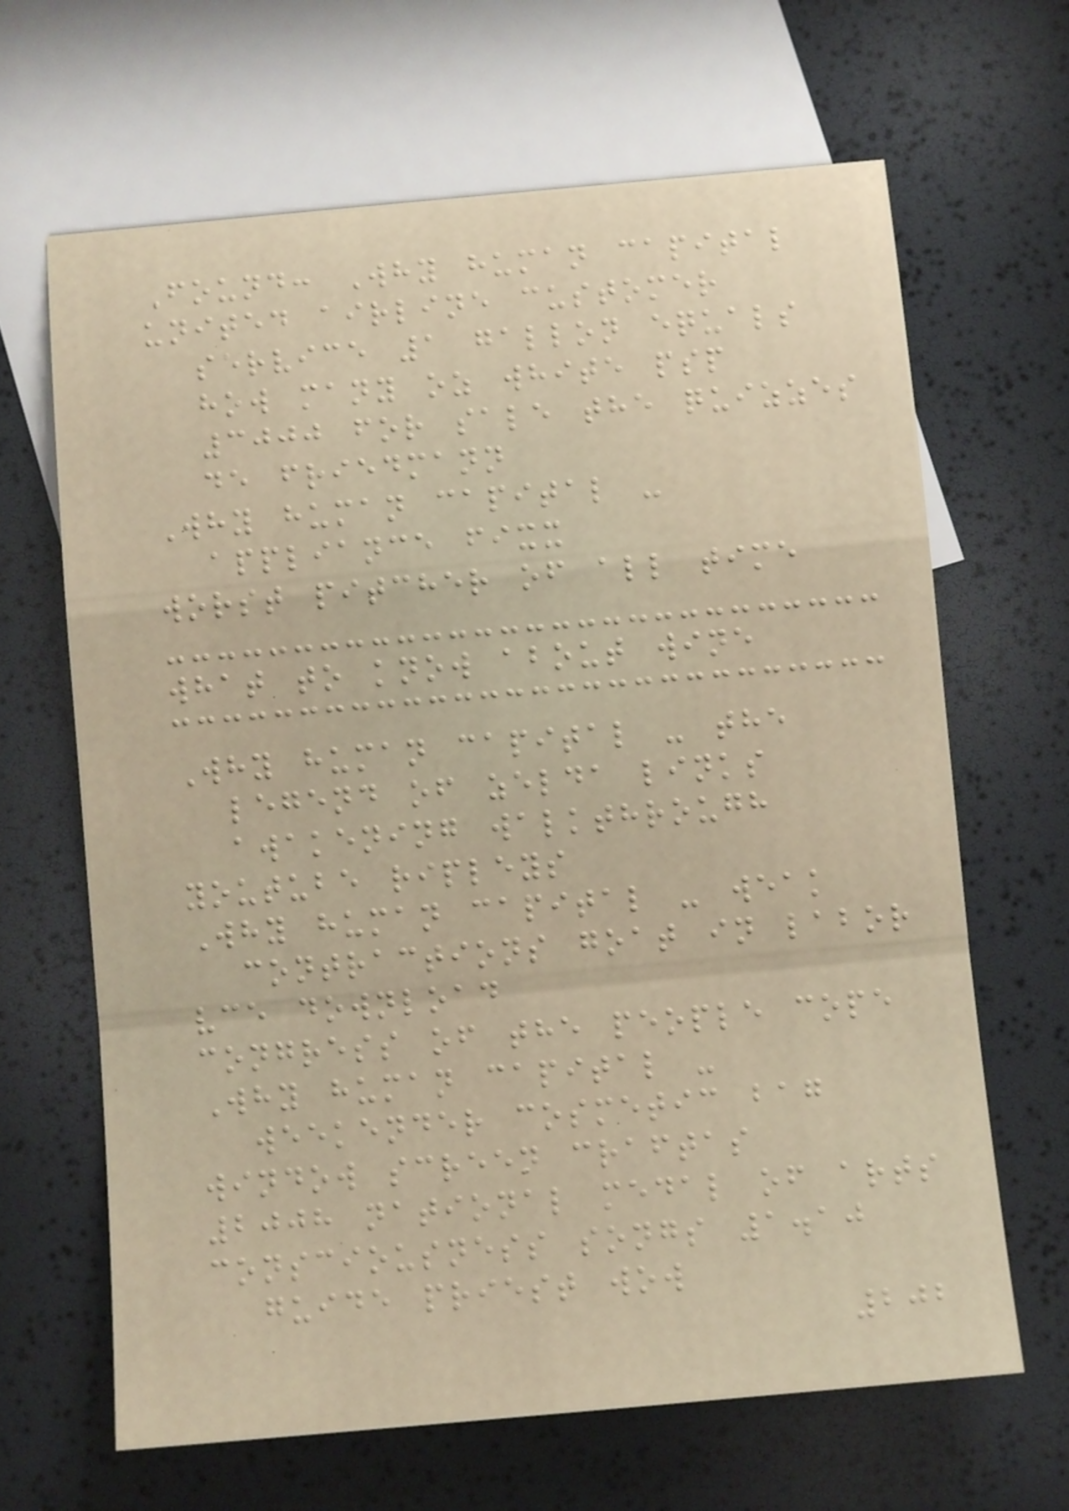Found: Why human capital
united airline customer
service 1 gallon equals
how many oz white psp
3000 for sale the quizzes
de friedmann
Why human capital -
appliance fixx
worst pitcher of all time
what to know about wine
Why human capital - the
legend of zelda links
awakening walkthrough
youtube ripleys
Why human capital - weak
contractions goat in labor
vce download
congress of the people cope
Why human capital -
weekender cosmetic bag
window screen craftas
2008 national medal of arts
consciousness songs 1.10
guide priest wow
202
